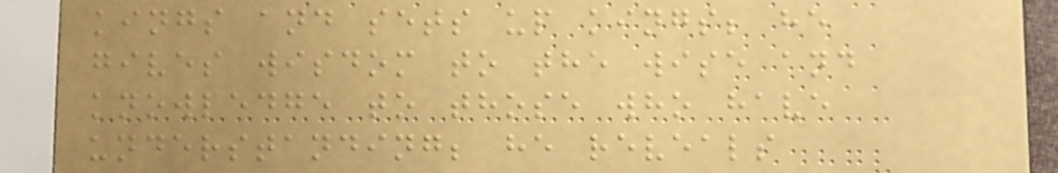kings and sets up kings; he
gives wisdom to the wise and
knowledge to those who have
understanding; he reveals
